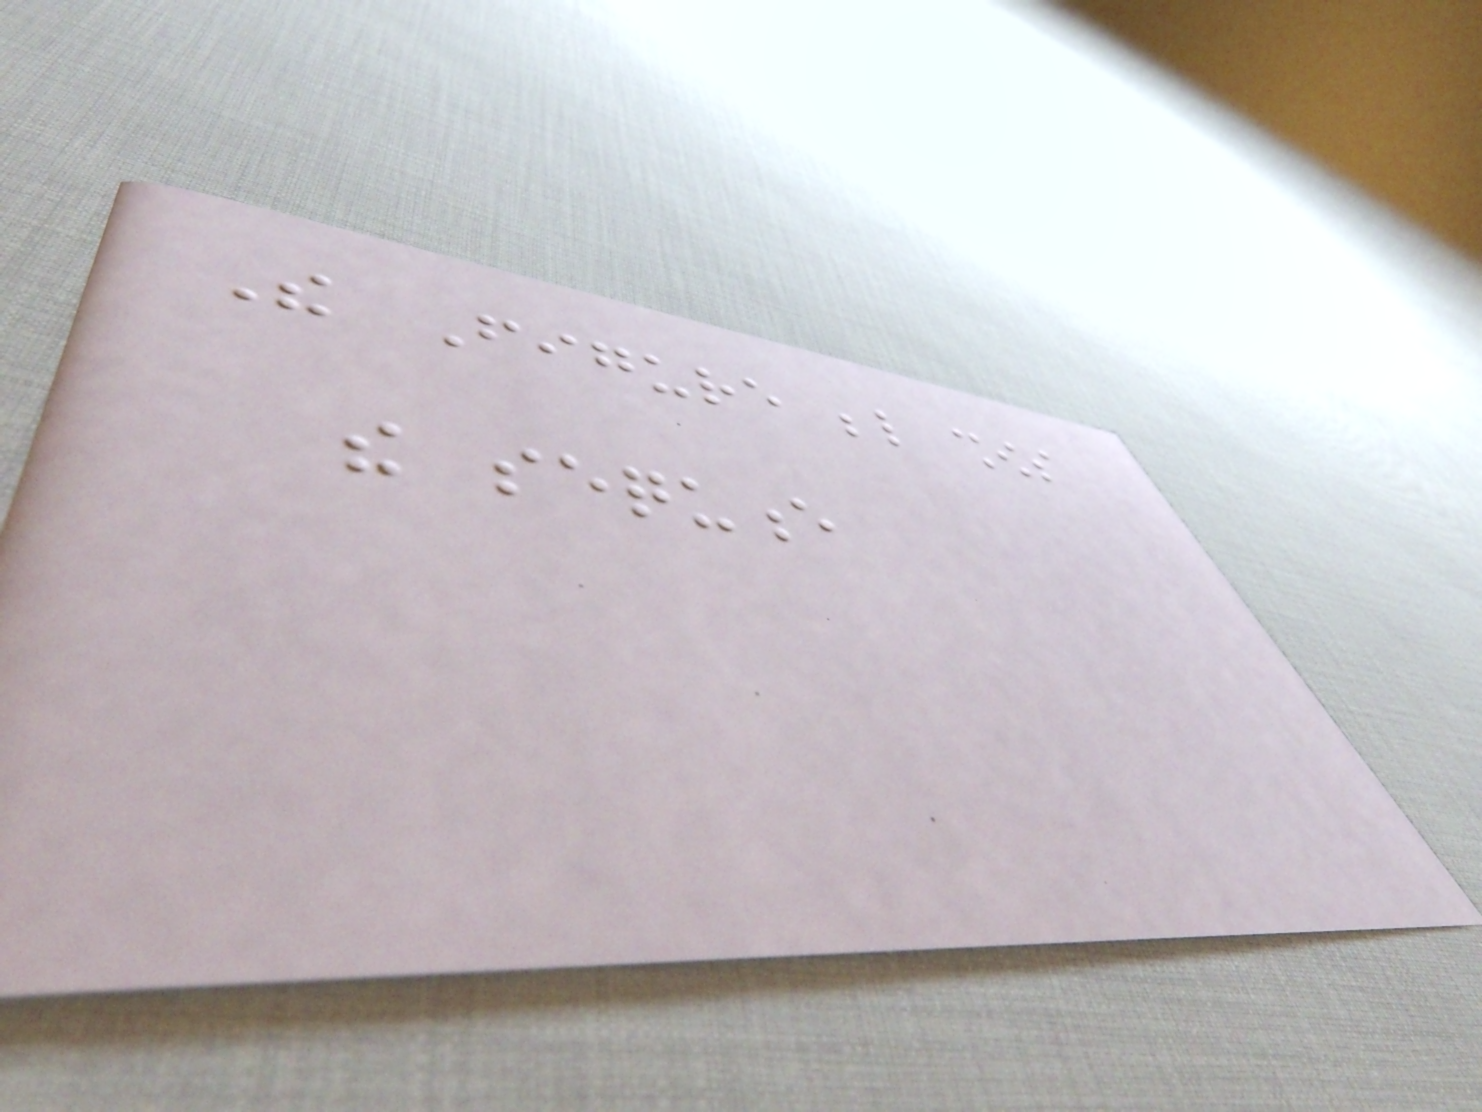The Figure below shows
the sequence
